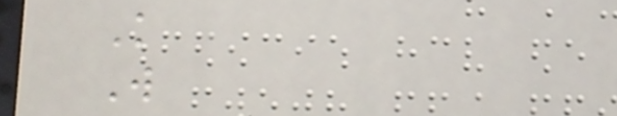K
W
